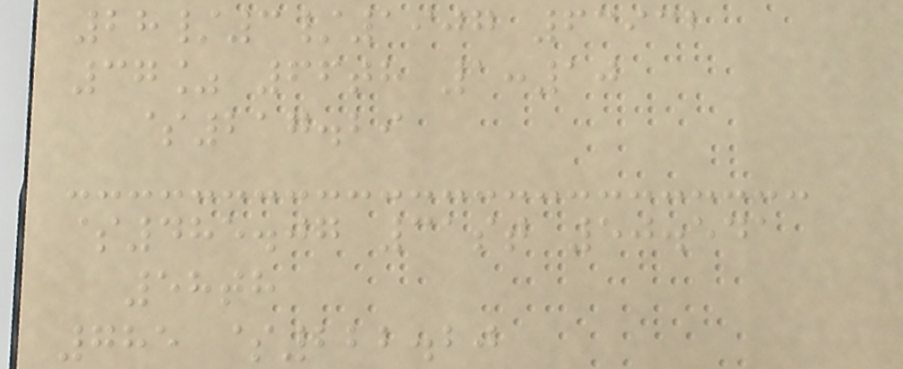28/3/1907 63932
37% 66th 1:10
$217.29
$485.07 31st 50.541
58th
785 $222.20
